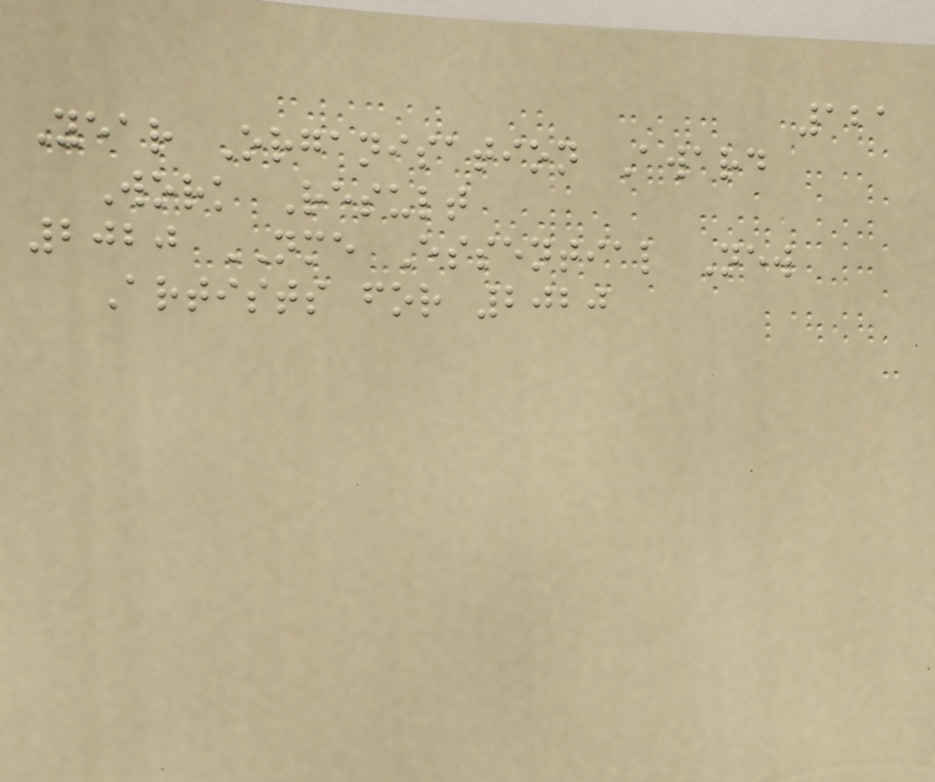121
Year Organisation Award
Work Result
2020 NME Essential New
Artists for 2020
